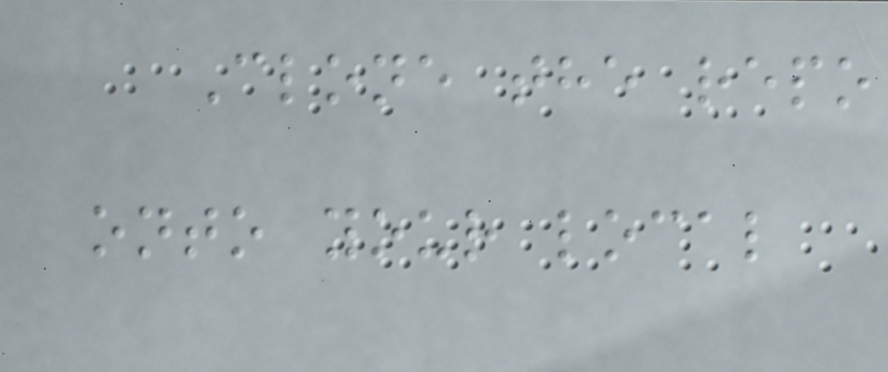Clone the repo
onto your local
